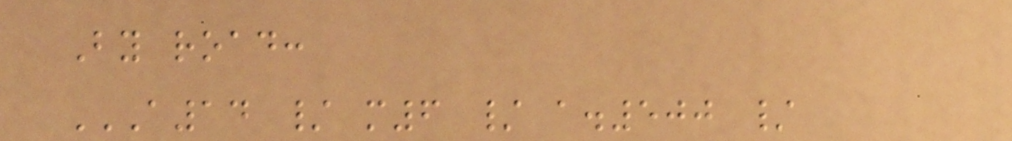By road:
A14 / M6 / A.500 /
